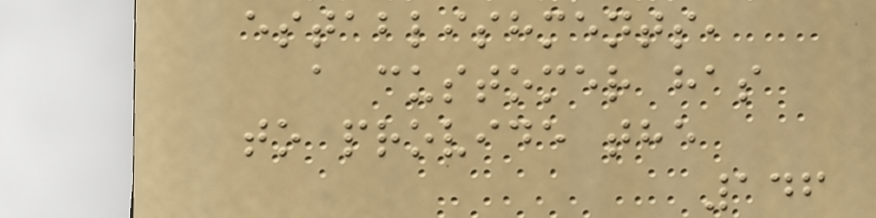establishments,
a customer has
to provide the
146
